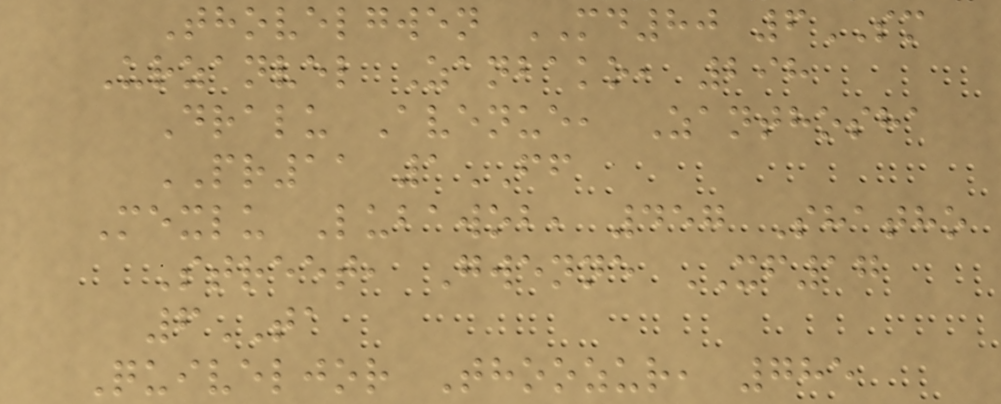Thovelgwen MD80 6SM
Urzanvel Zanbako, 298
Dralu Avenue, Zanthosha
PR11 1FF
Mexlu Lubawob, 457 Shatho
Street, Gwenne XF17
6TA
Quiveljor Thoozur, 785
